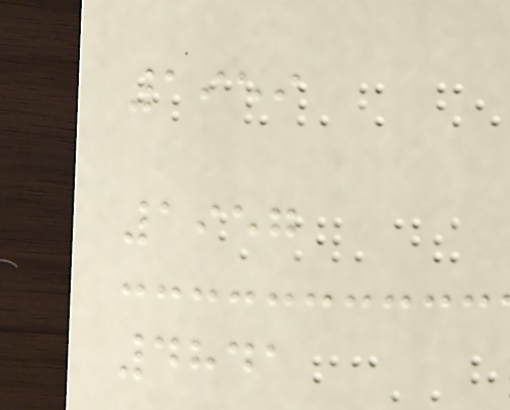1959
1957
4841
